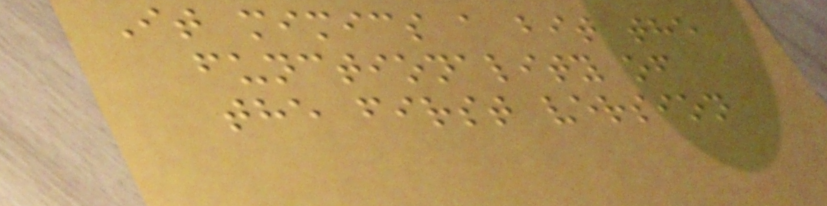It mimics a bit the
functionality of
the first version
